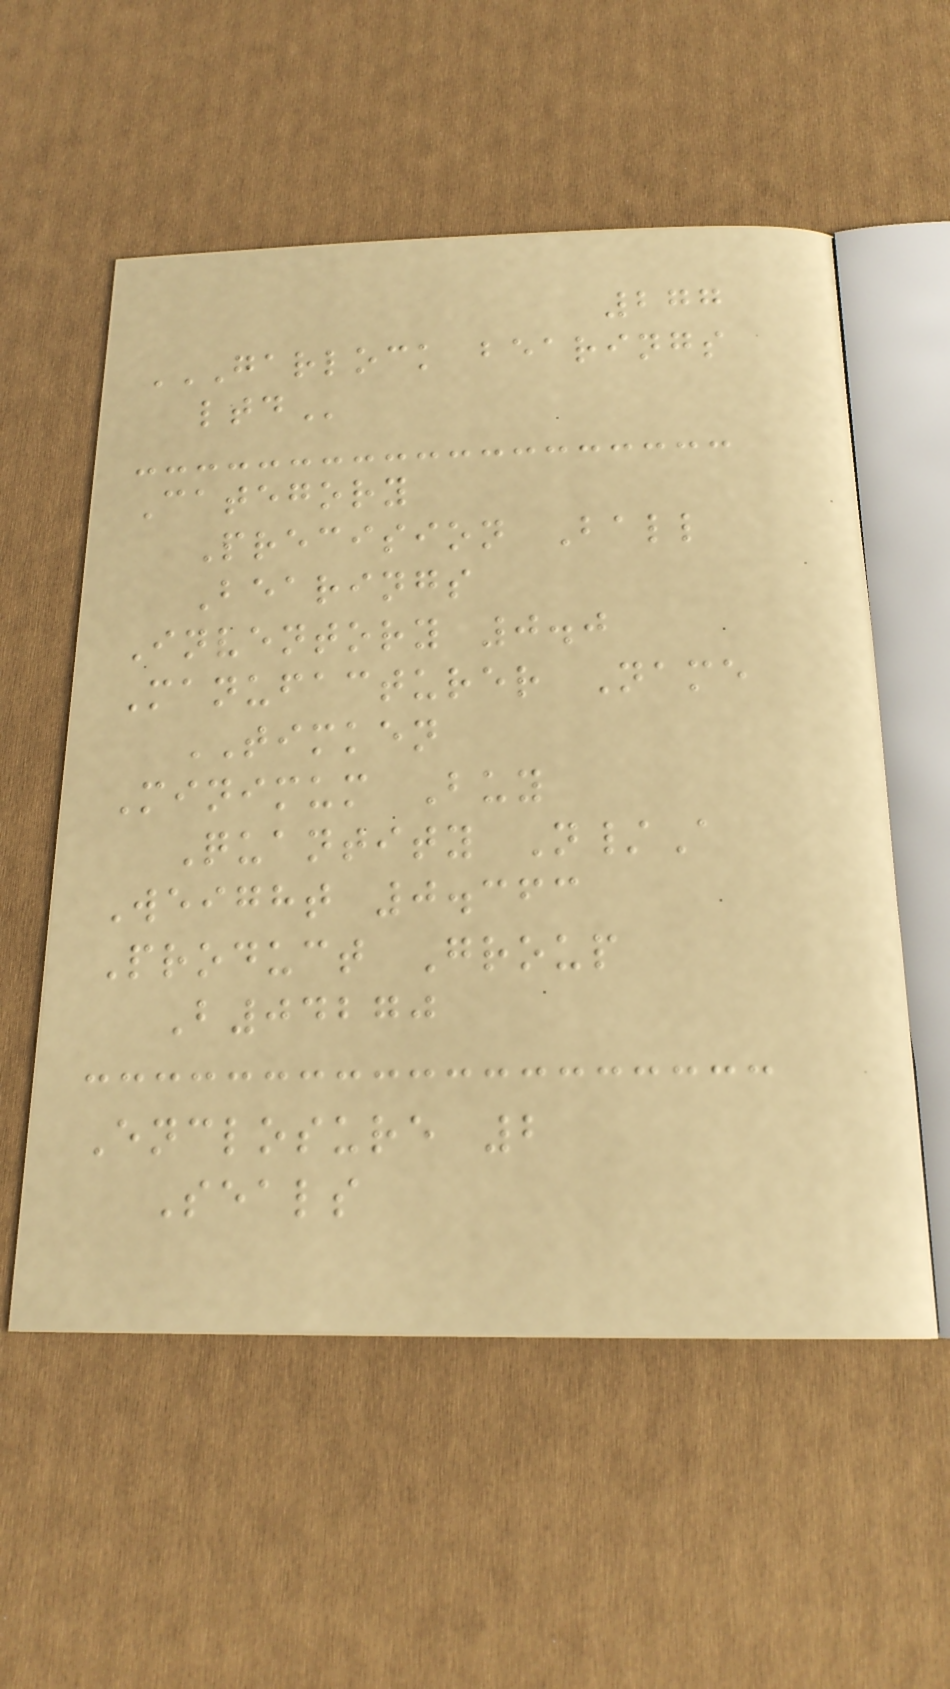277
GARLOCK BEARINGS
LTD
Category
Precision Ball
Bearings
Inventory 0.0
Manufacturer Name
TIMKEN
Minimum Buy
Quantity N/A
Weight 0.363
Product Group
B04270
Enclosure 2
Seals
